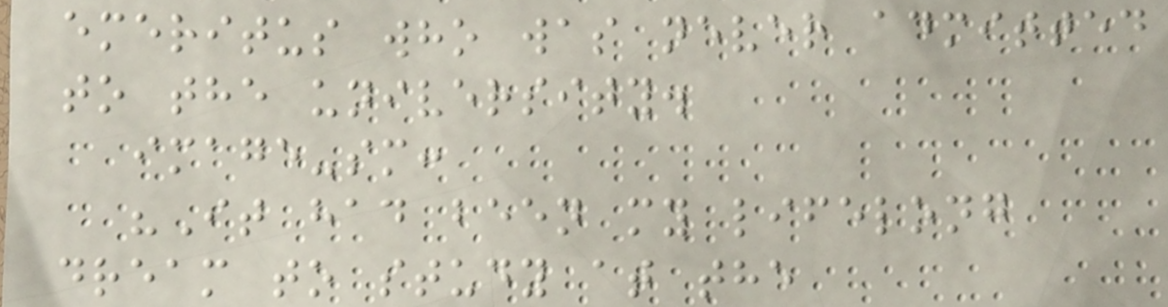emeritus who was never admitted
to the university.
image-sm:
"It had been my lifelong
dream to study at the
